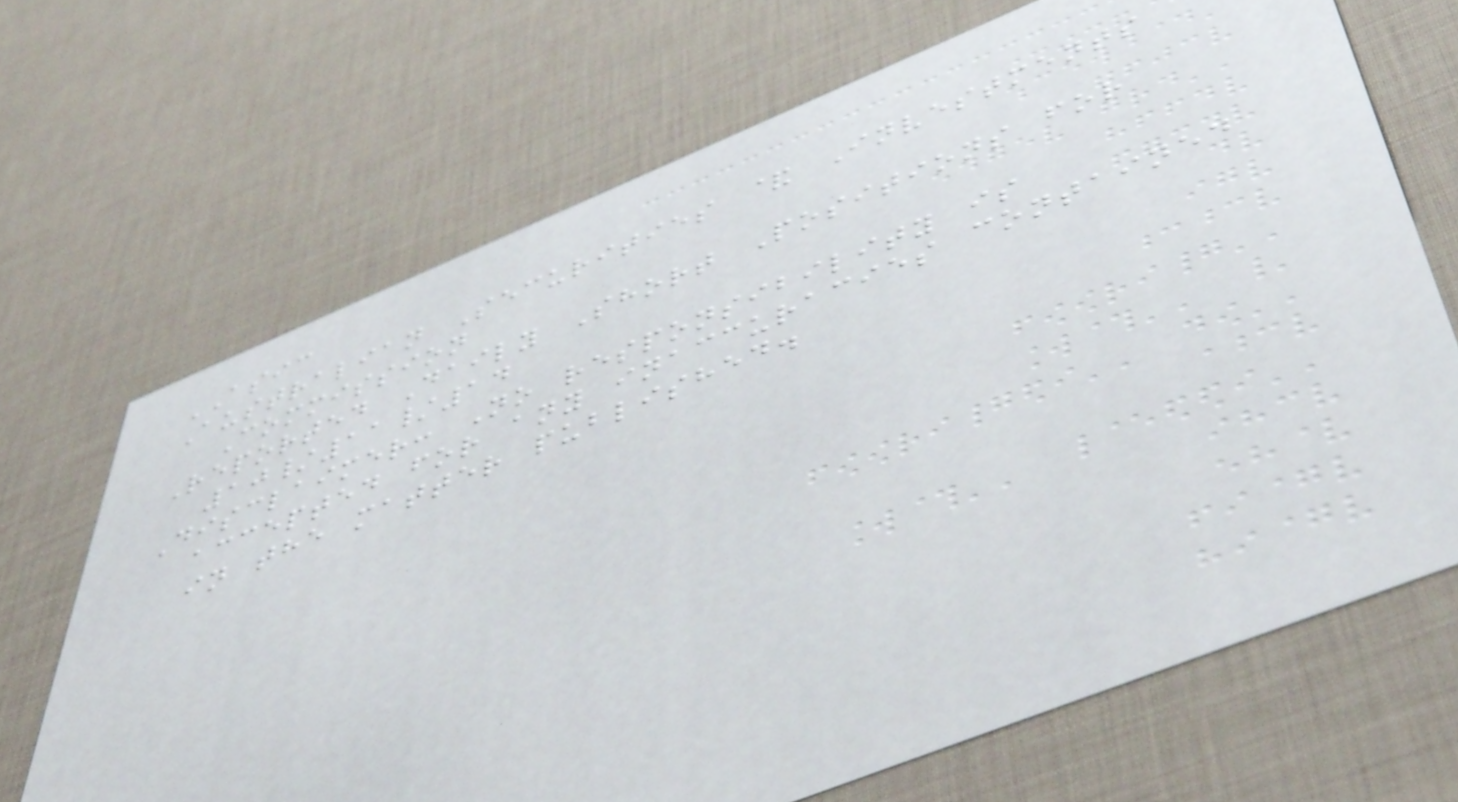ASIC
Australian Securities & Investments
Commission
Reported Daily Short Positions for
10/11/14
Disclaimer: No responsibility is
accepted for any inaccuracies contained
in the matter published.
